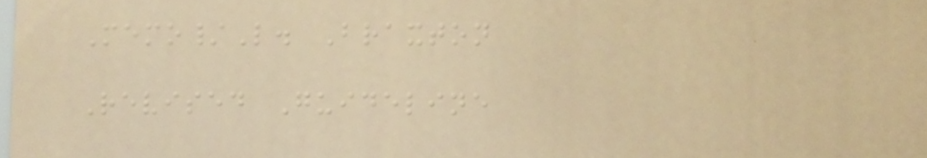Memo/L. Braxton
Revised Guideline
